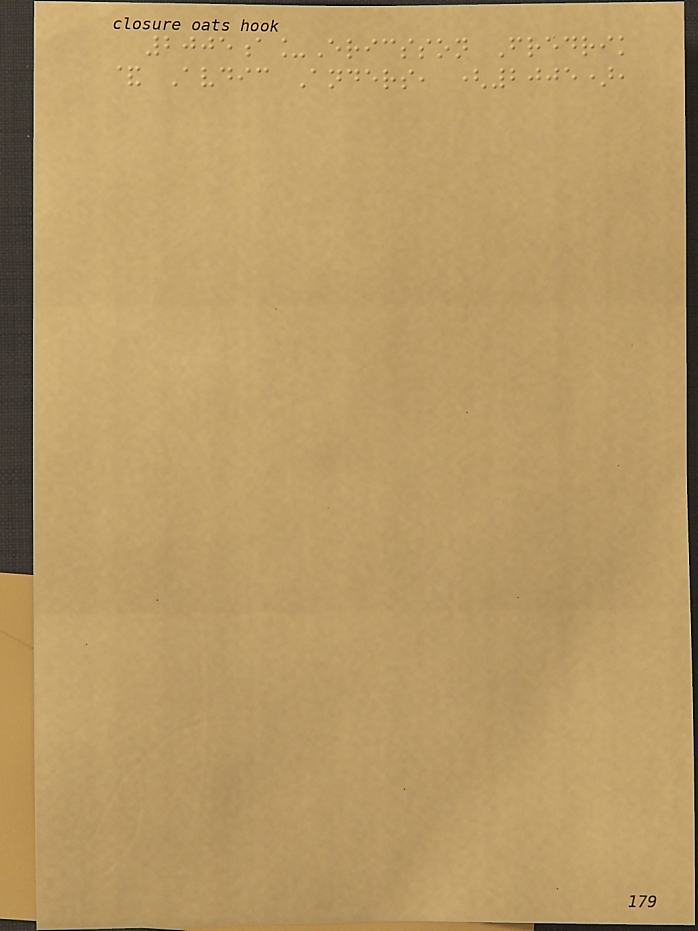2005a_Ericsson Fredrik
& Avdic Anders, (2005),
